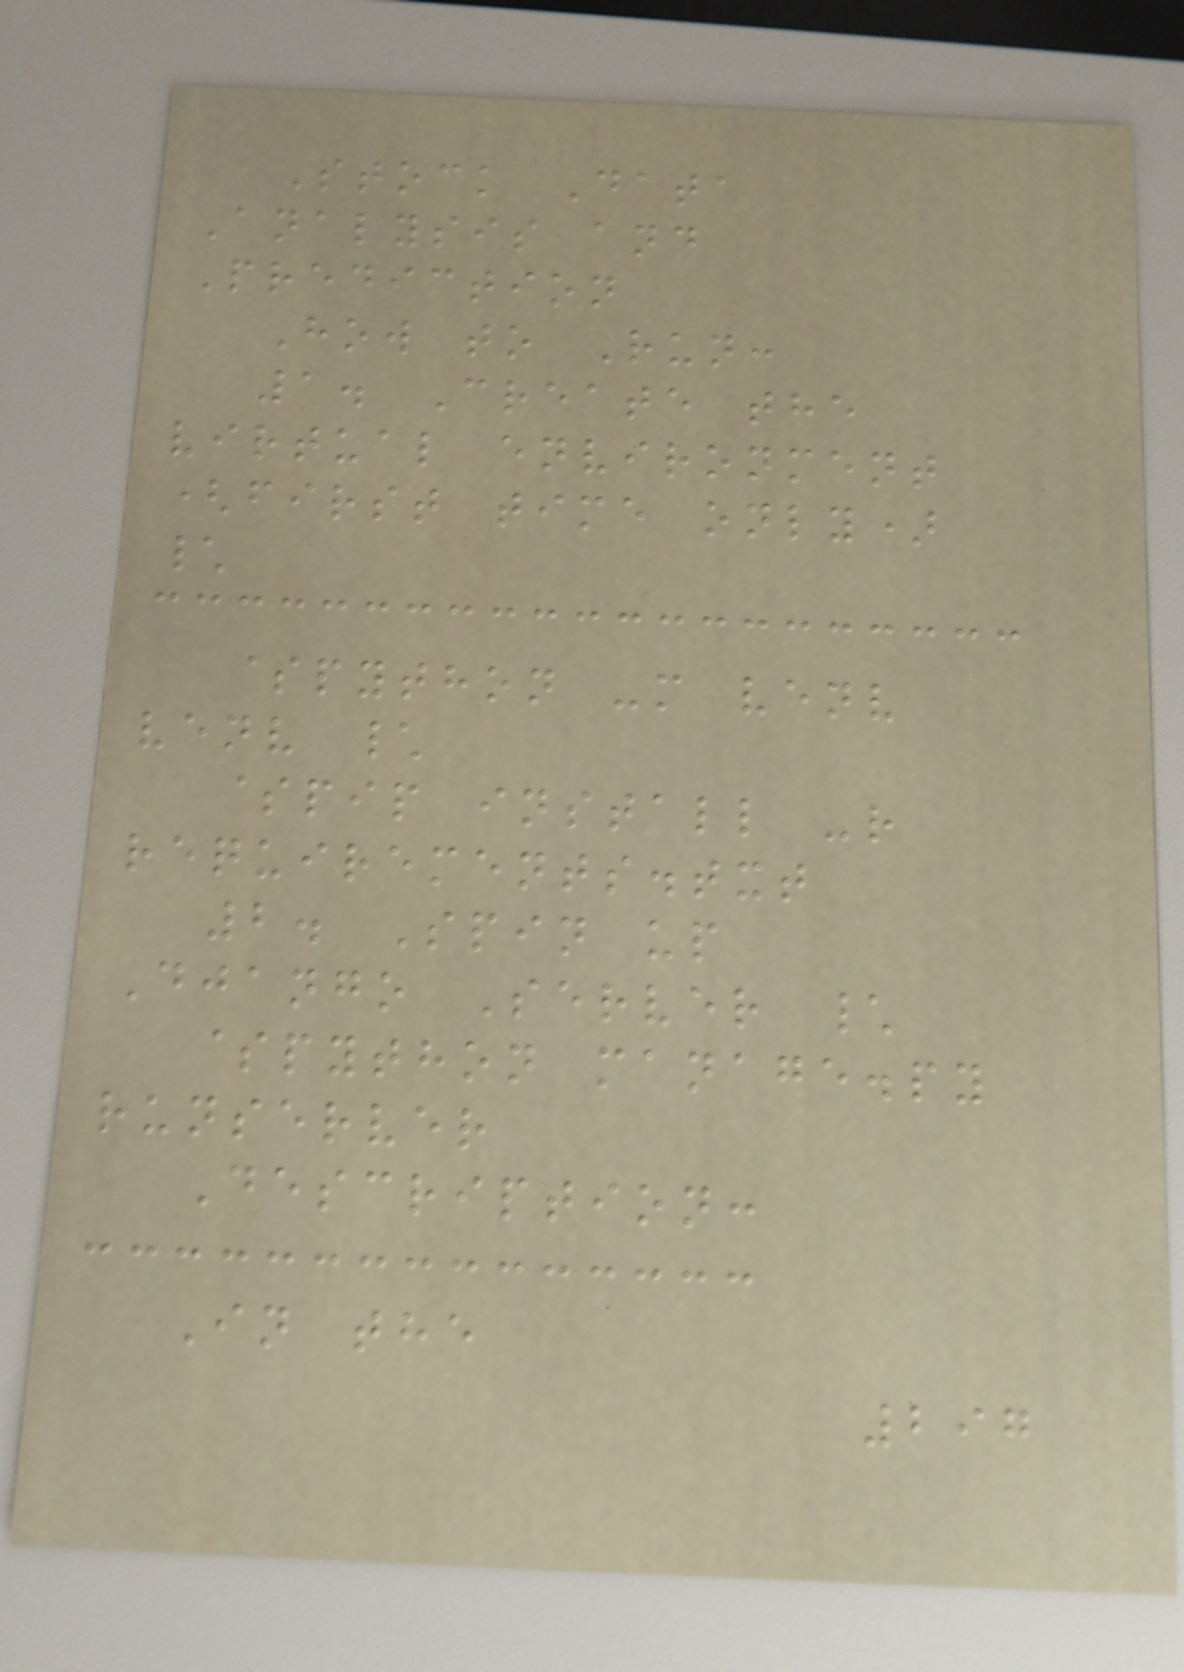Stock Data
Analysis and
Prediction
How to Run:
1. Create the
virtual environment
(first time only)
\
$python -m venv
venv \
$pip install -r
requirements.txt
2. Spin up
Django Server \
$python manage.py
runserver
Description:
In the
297
